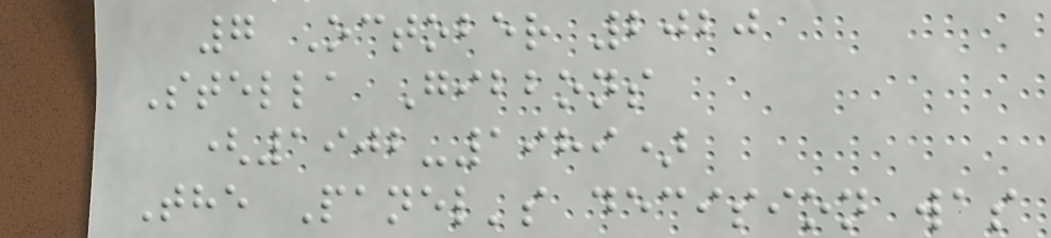7 October 2020
Stella Gibbons
(1902-1989)
The Panel's decision was
